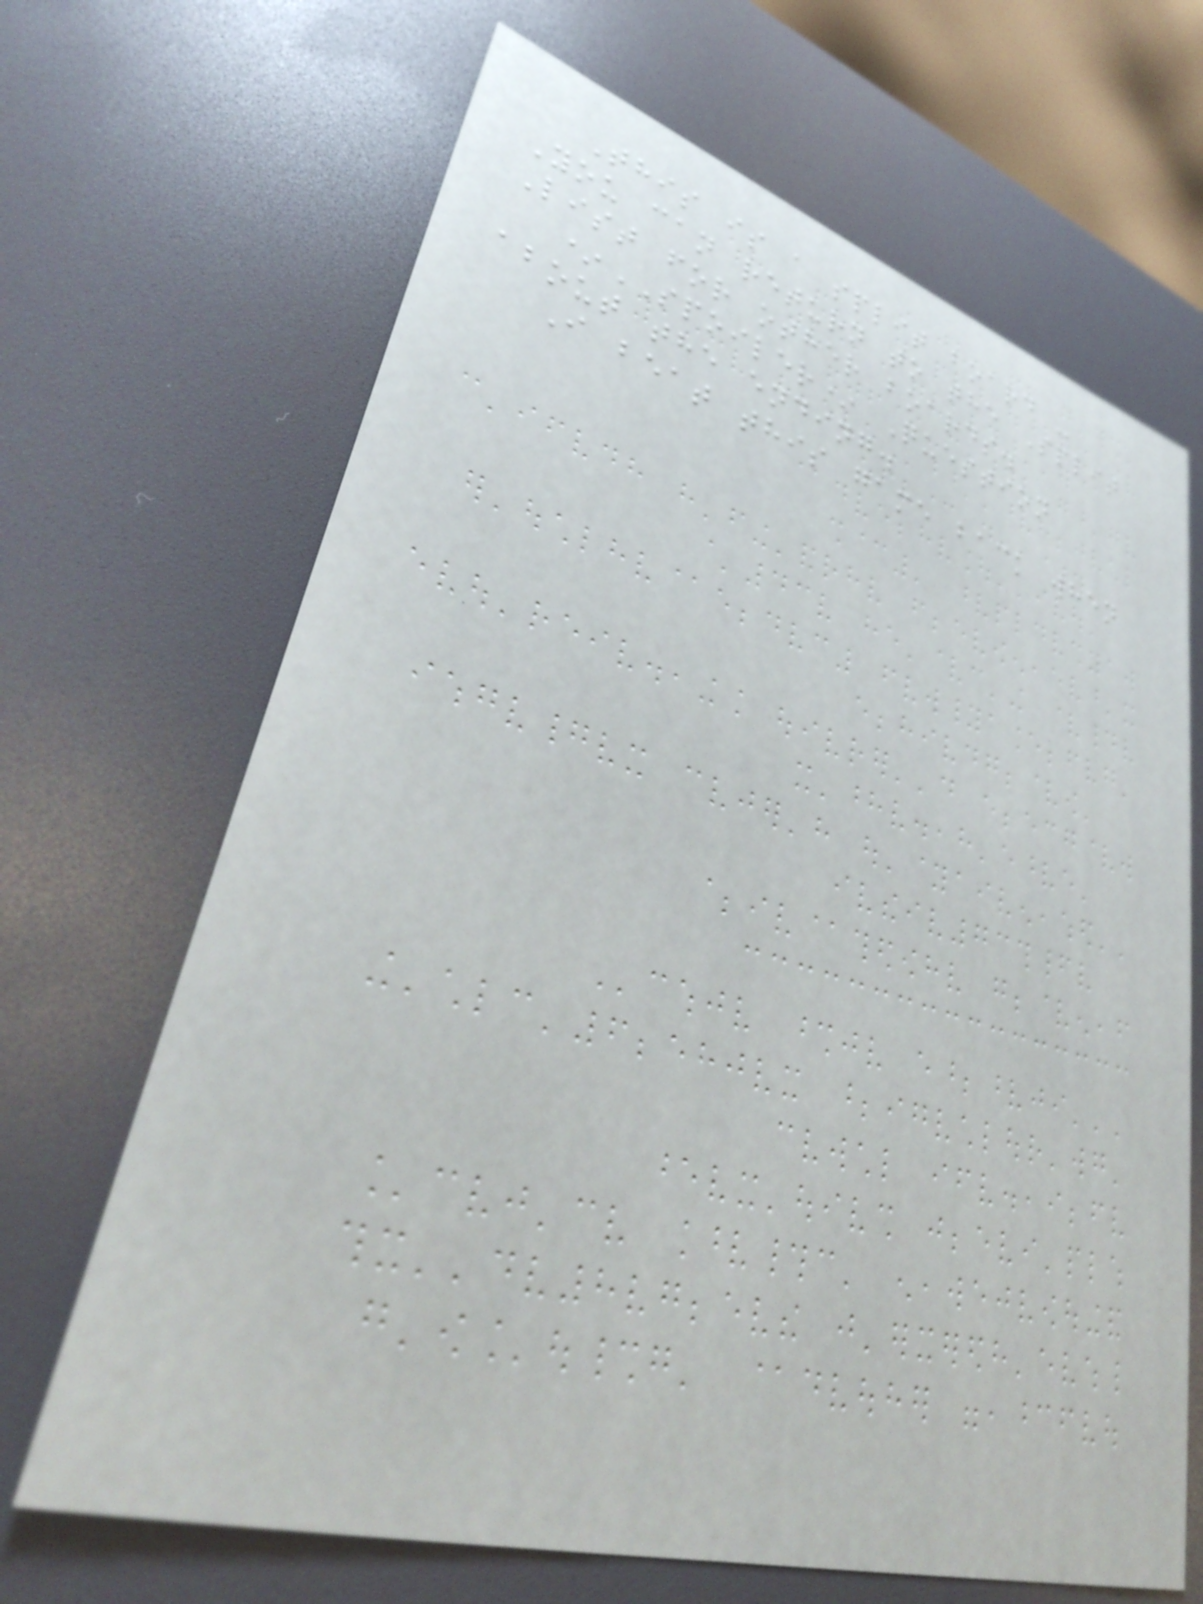This is a split board -
You can return to the Split
List for other boards.
*SPOILER* Question
about the ending.
I beat this game back when
